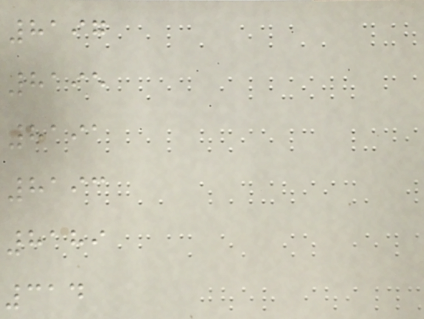8197
8195
8191
8193
8189
314
